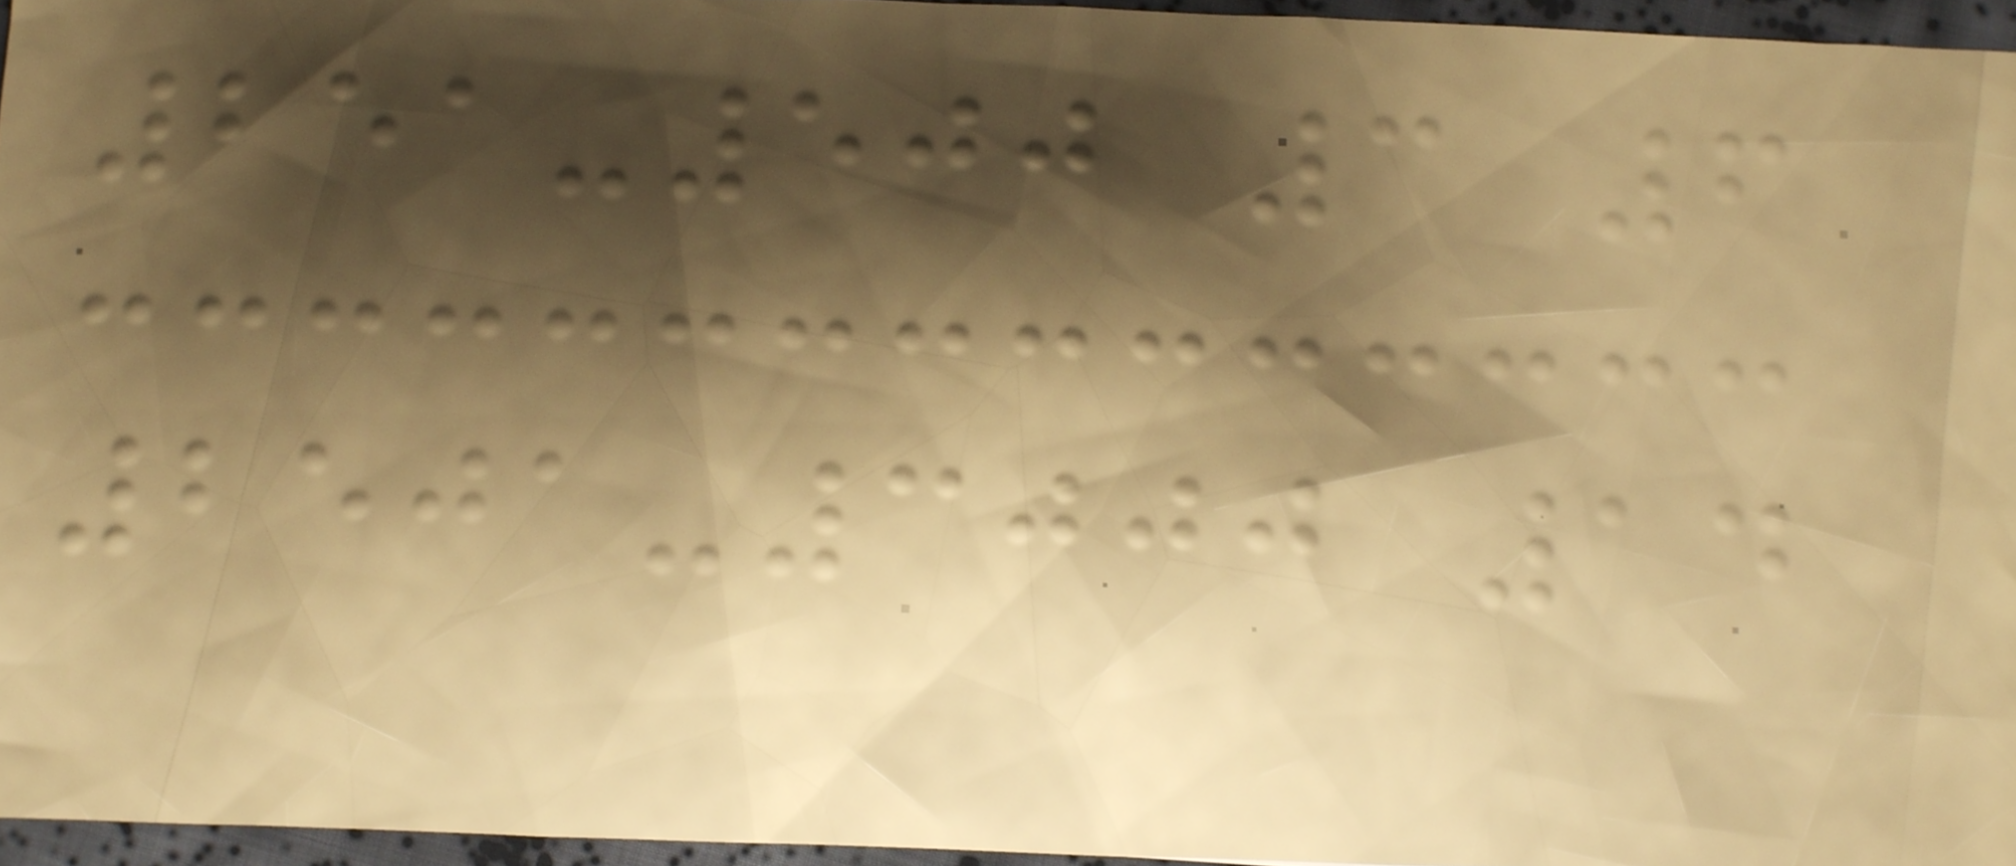251-500 3 6
2501-3000 14
